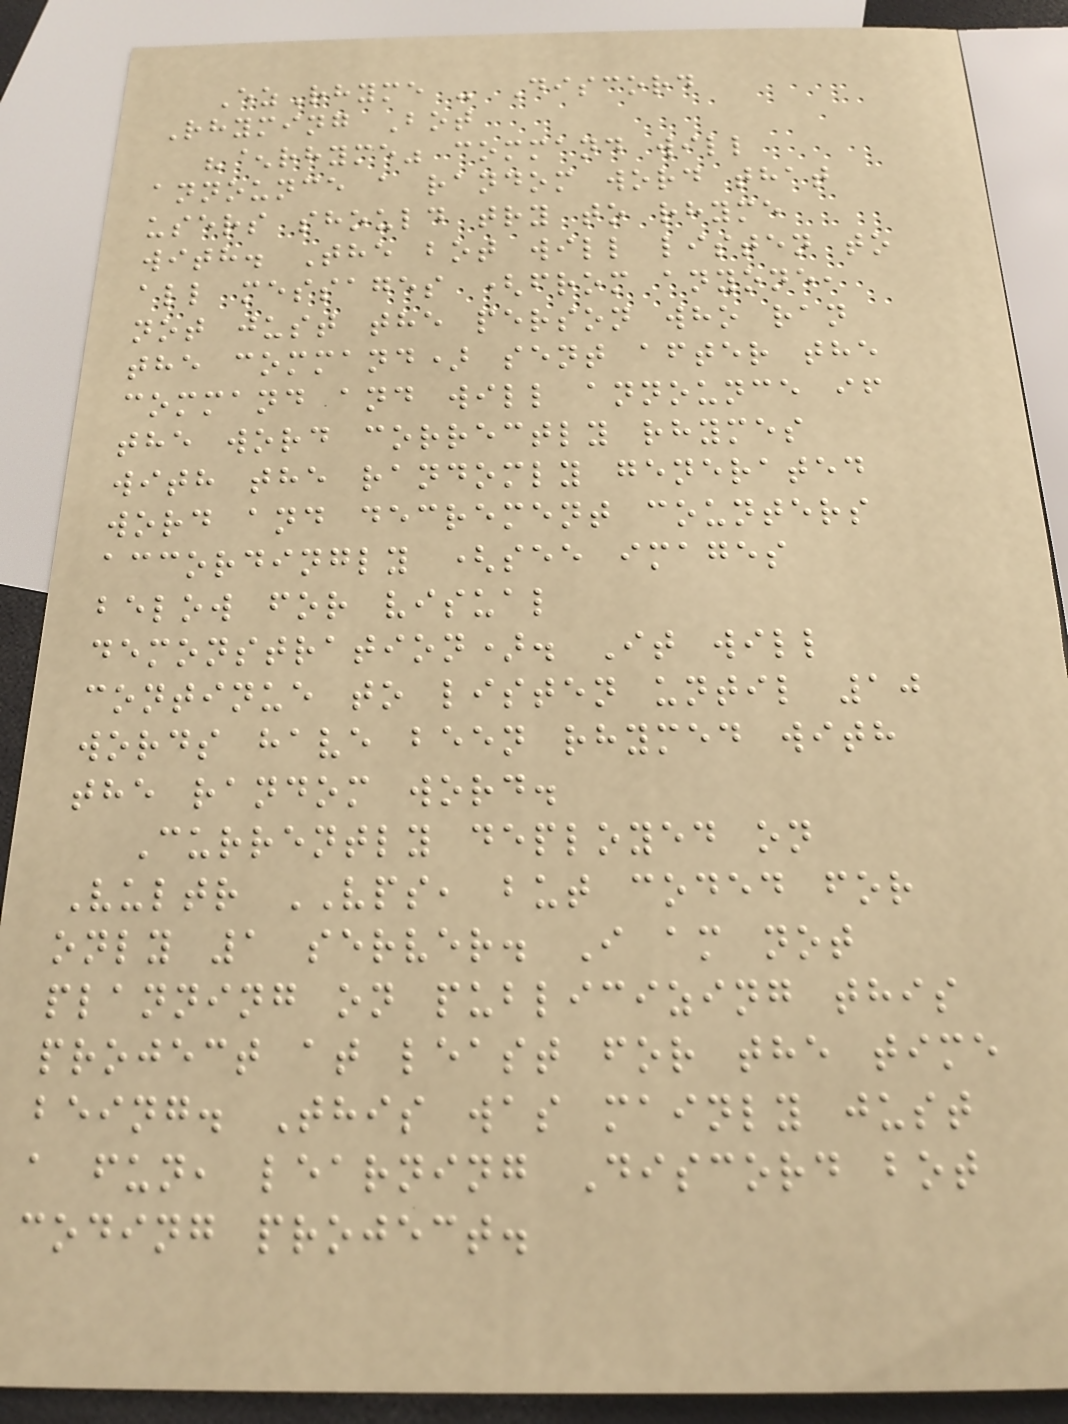EzRhyme - Discord
Rhyming Bot
"^rhyme" command will
announce a random word that
users should try to rhyme
with. The bot will listen to
all messages (from anyone,
not just the person who ran
the command) sent after the
command and will announce if
the word correctly rhymes
with the randomly generated
word and decrement counters
accordingly (see images
below for visual
demonstration). It will
continue to listen until 10
words have been rhymed with
the random word.
Currently deployed on
Vultr VPS, but coded for
only 1 server. I am not
planning on publicizing this
project at least for the time
being. This was mainly just
a fun, learning Discord bot
coding project.
